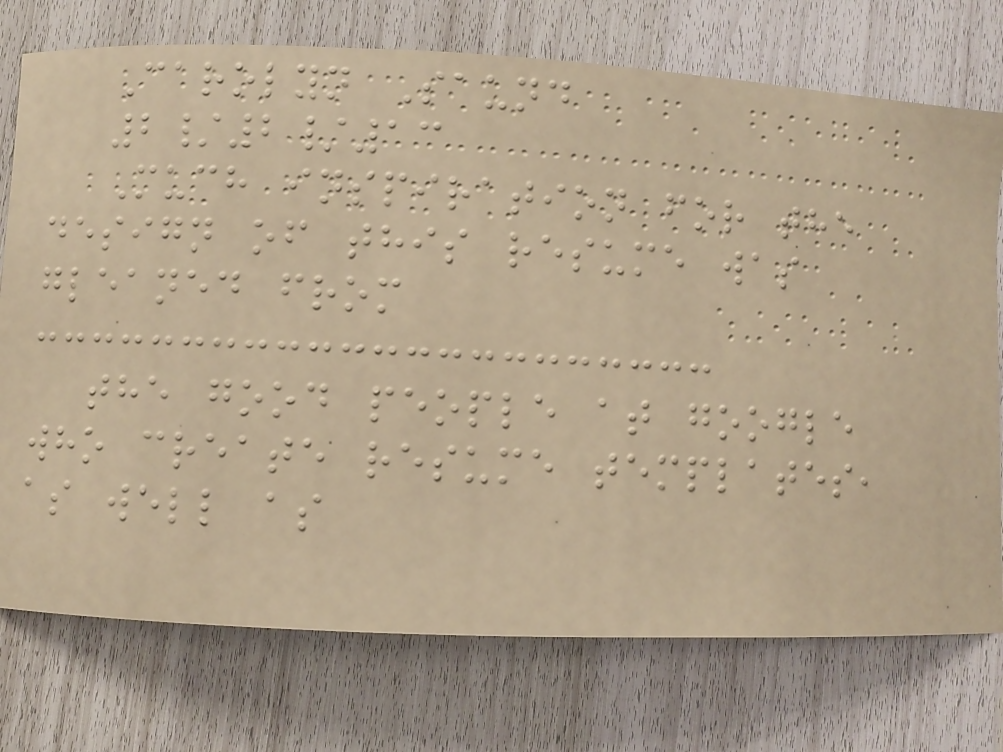Carolyn Saund
2/2/13
Much inspiration for the
design of this resume was
gleaned from
the good people at google
who create resume templates,
as well as
